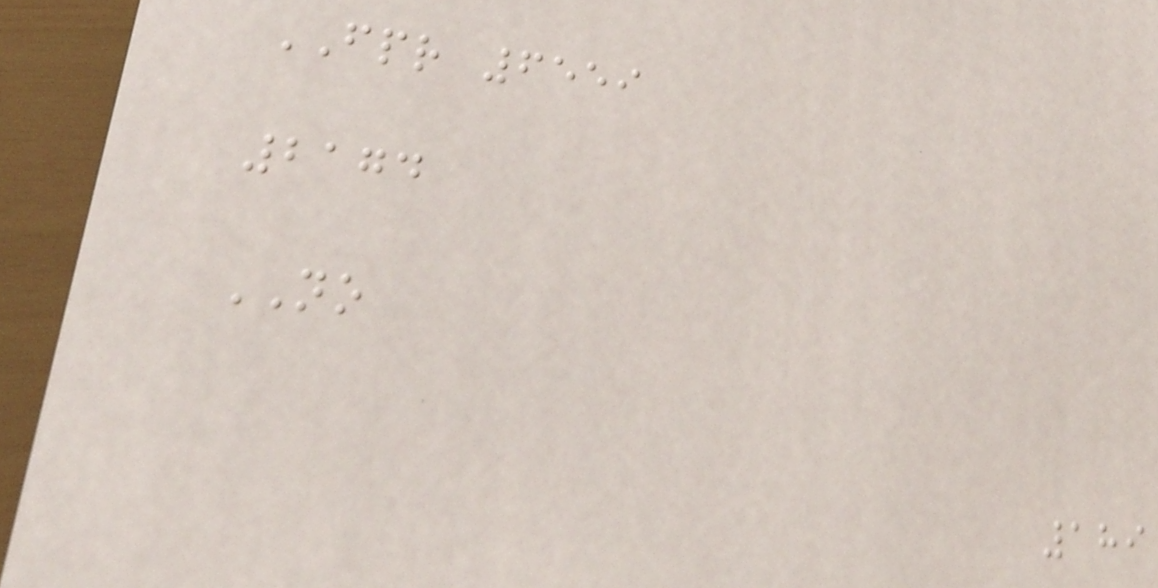FPR 6559
2174
NO
189
